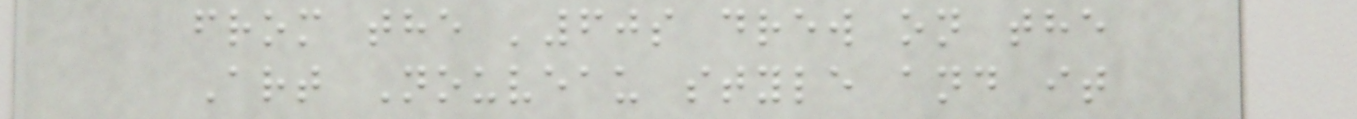from the '60s drew on the
Art Nouveau style and it
